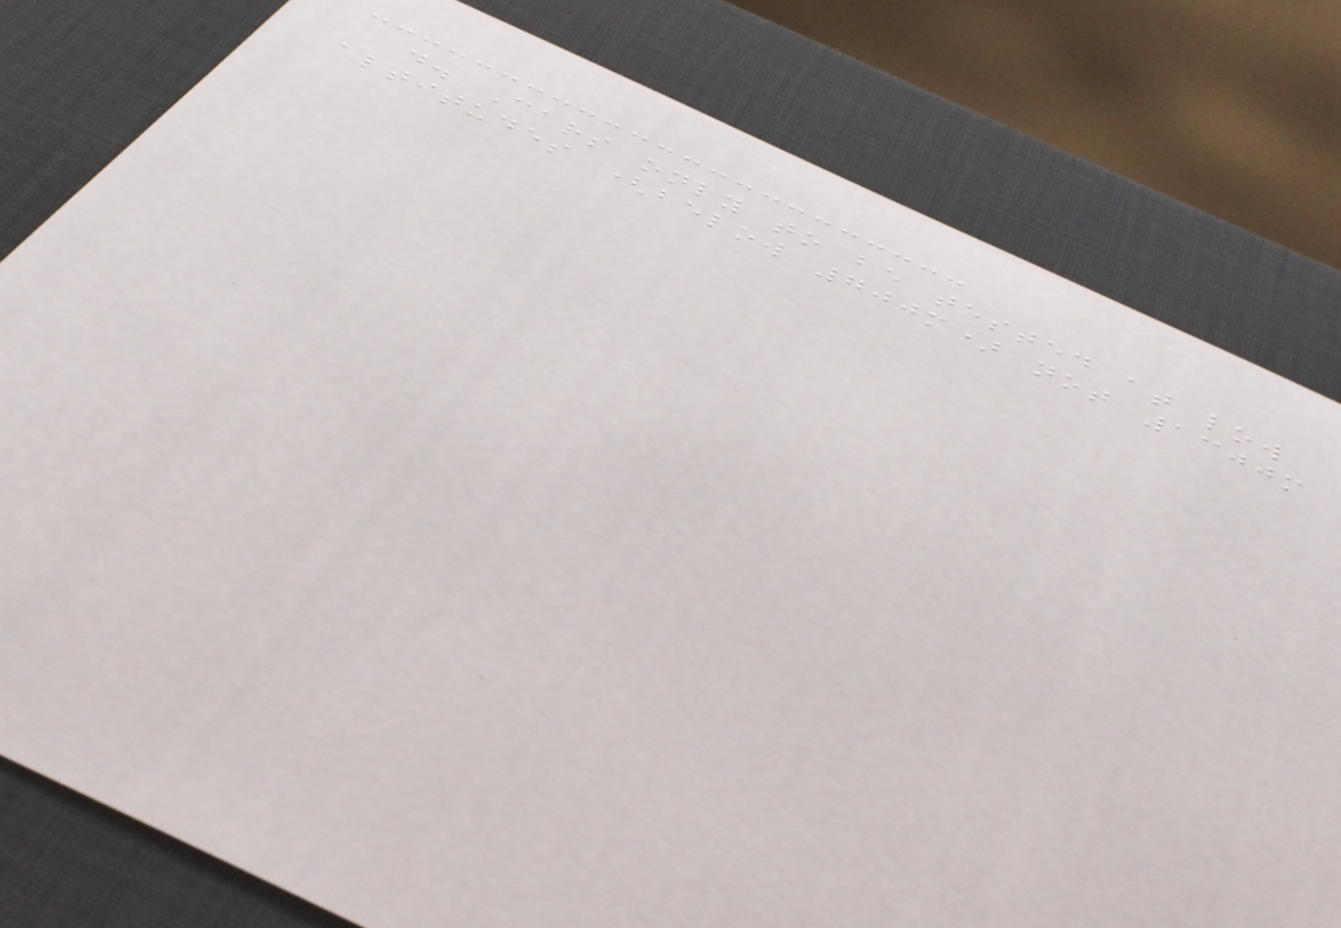d. Cars only to be tested at low
altitudes (below 700m) not 1300m
